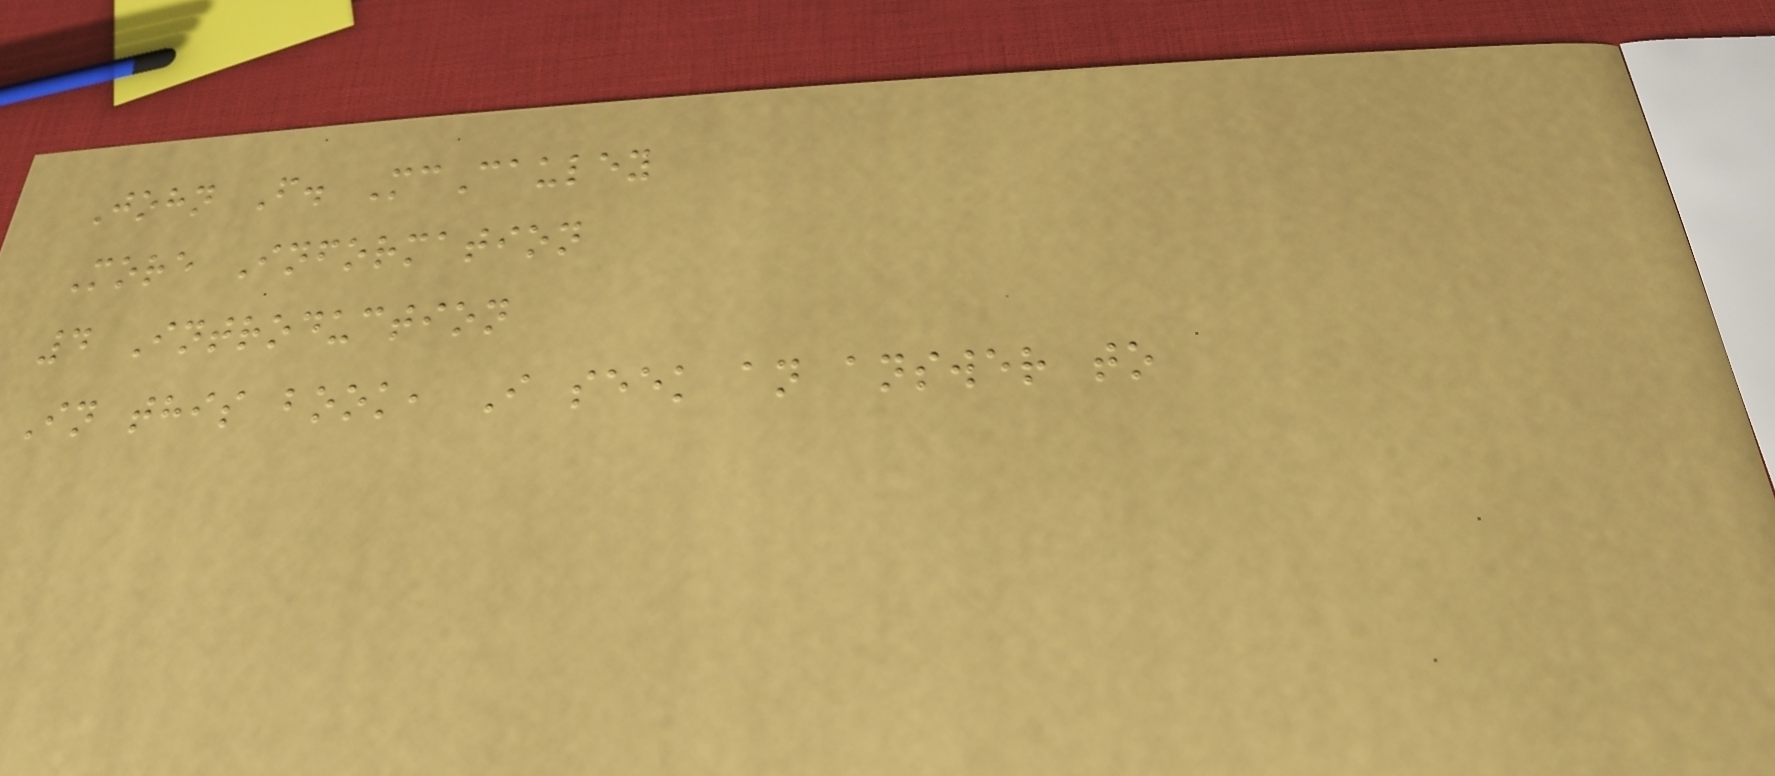John F. McCauley
More Information
4 Introduction
In this book, I seek an answer to
